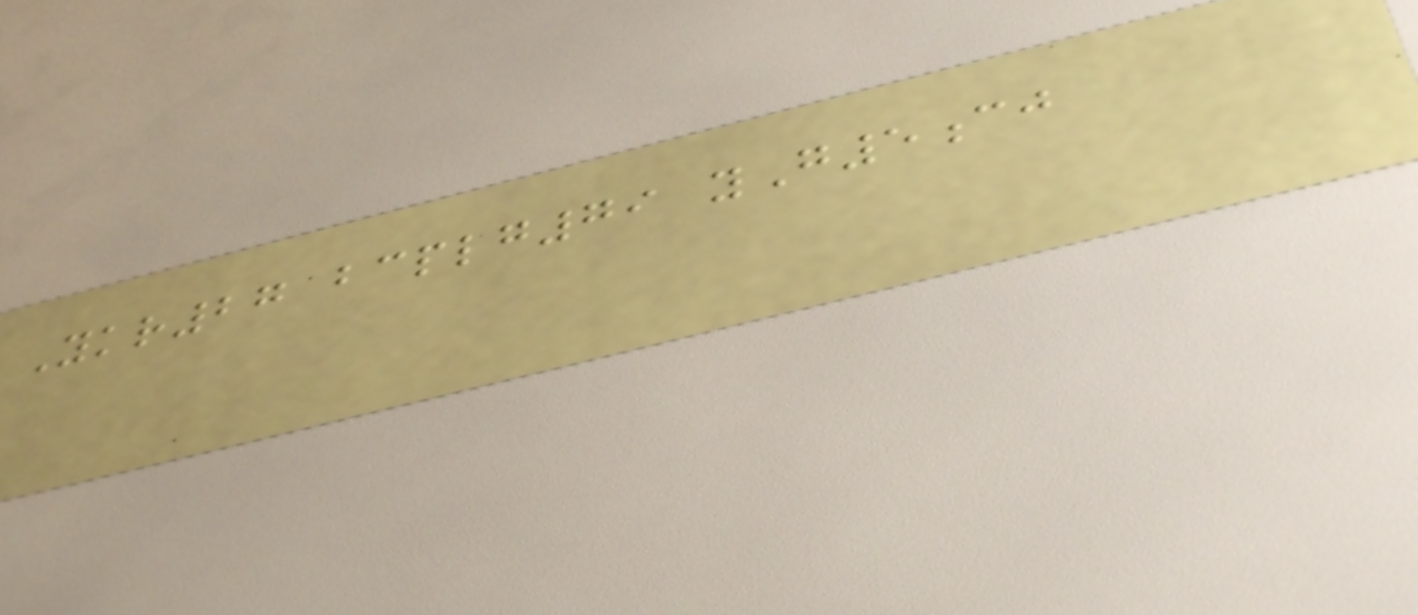Ykr27 bcplg79 yG5cj
